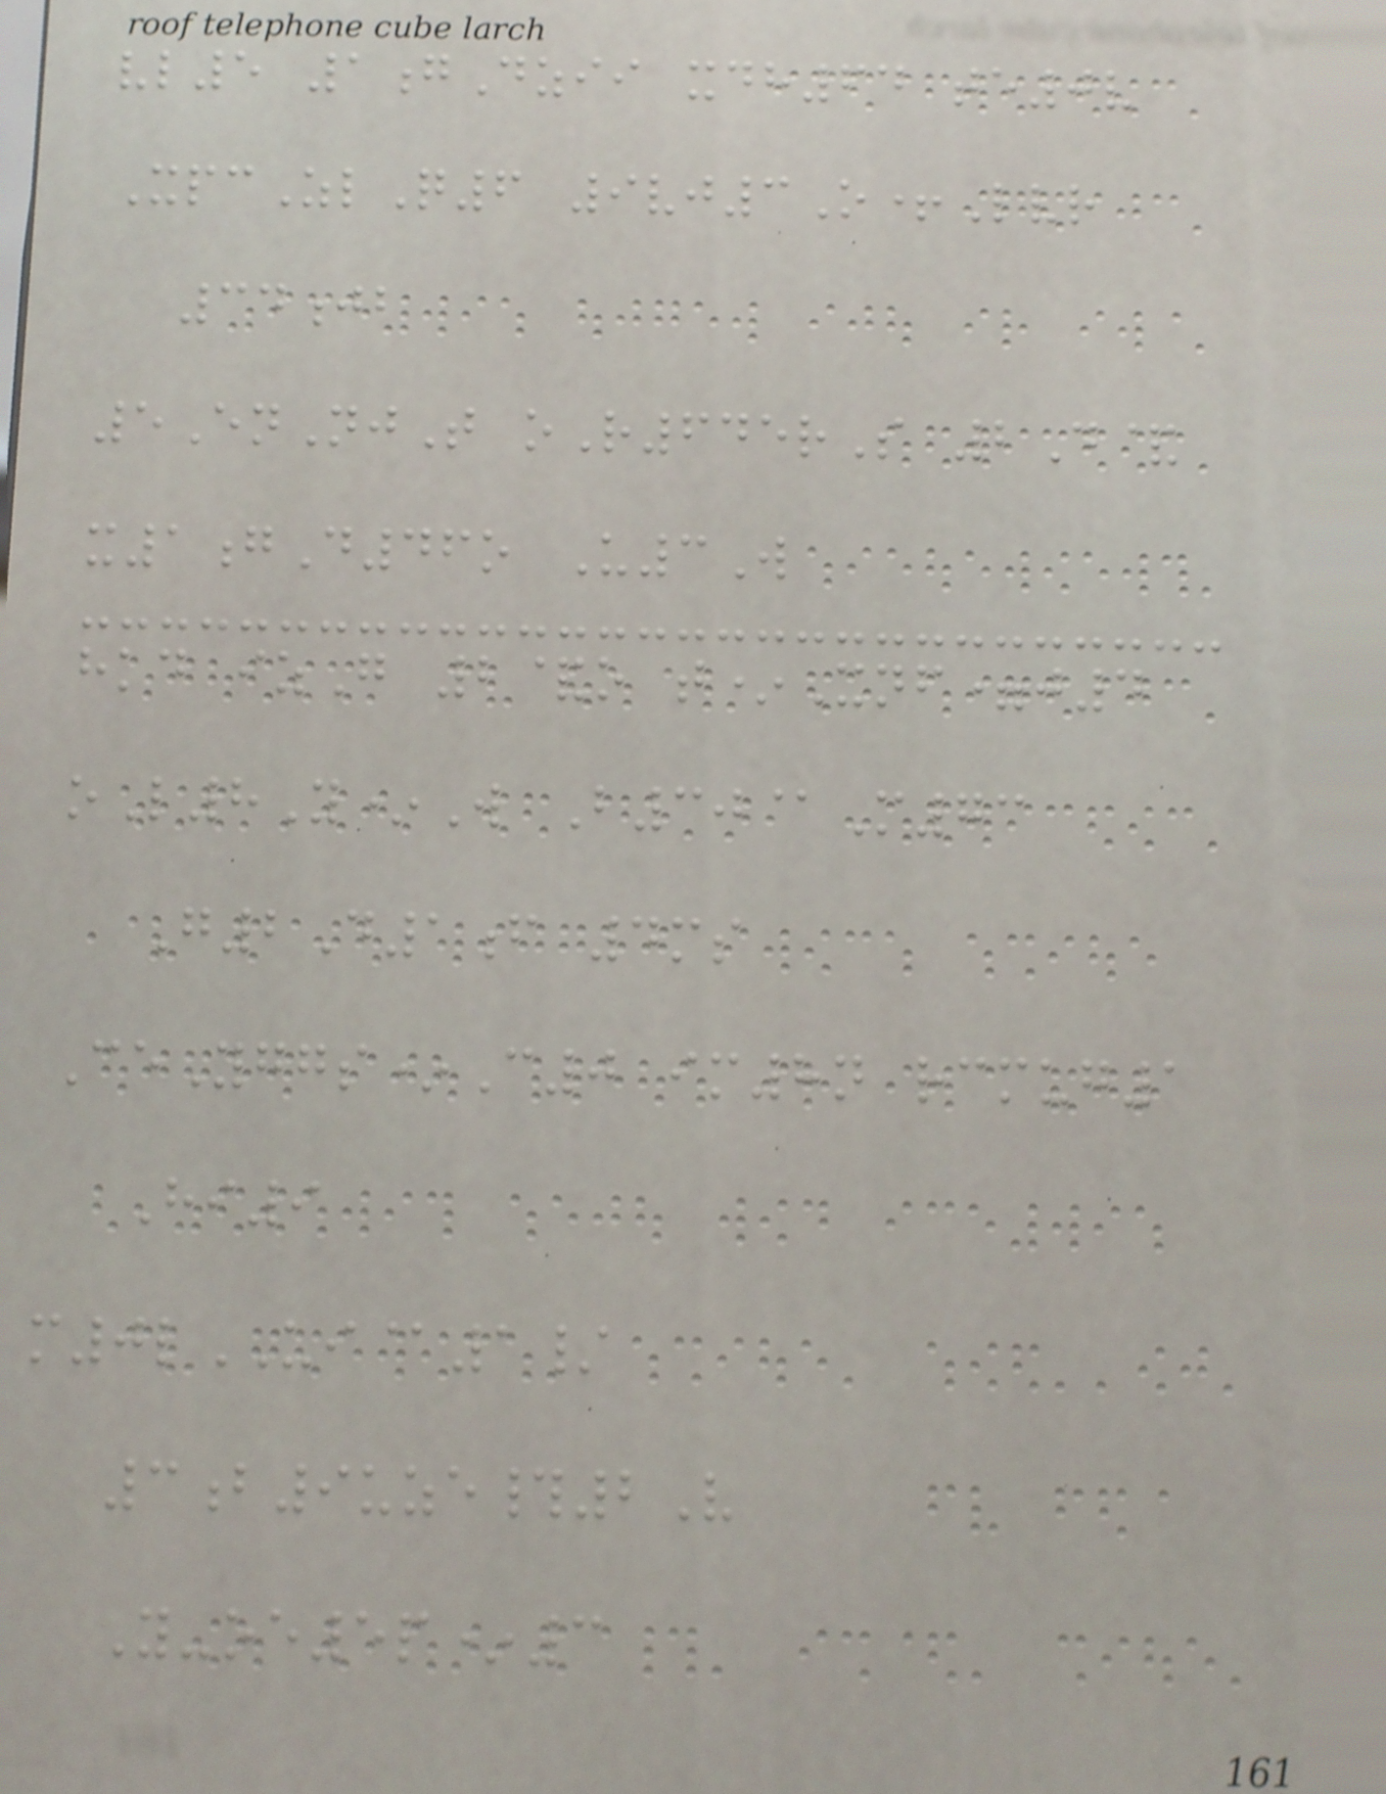vl5 1gDzii xdh64 te0v
XpcZlQ6 9vj3O+Lvr
34jb
5EnNjT oR645rS 2D&
x1gD46o U3W
hkd izG 2&o t*Xnf=j4
oL8Y*W B30@M73
G2D1f 4ms
CeYggs*C0 im8n rcmug1
Hi9
m0lUI@1/
3b9uze#2V
Y-oe5p*3
